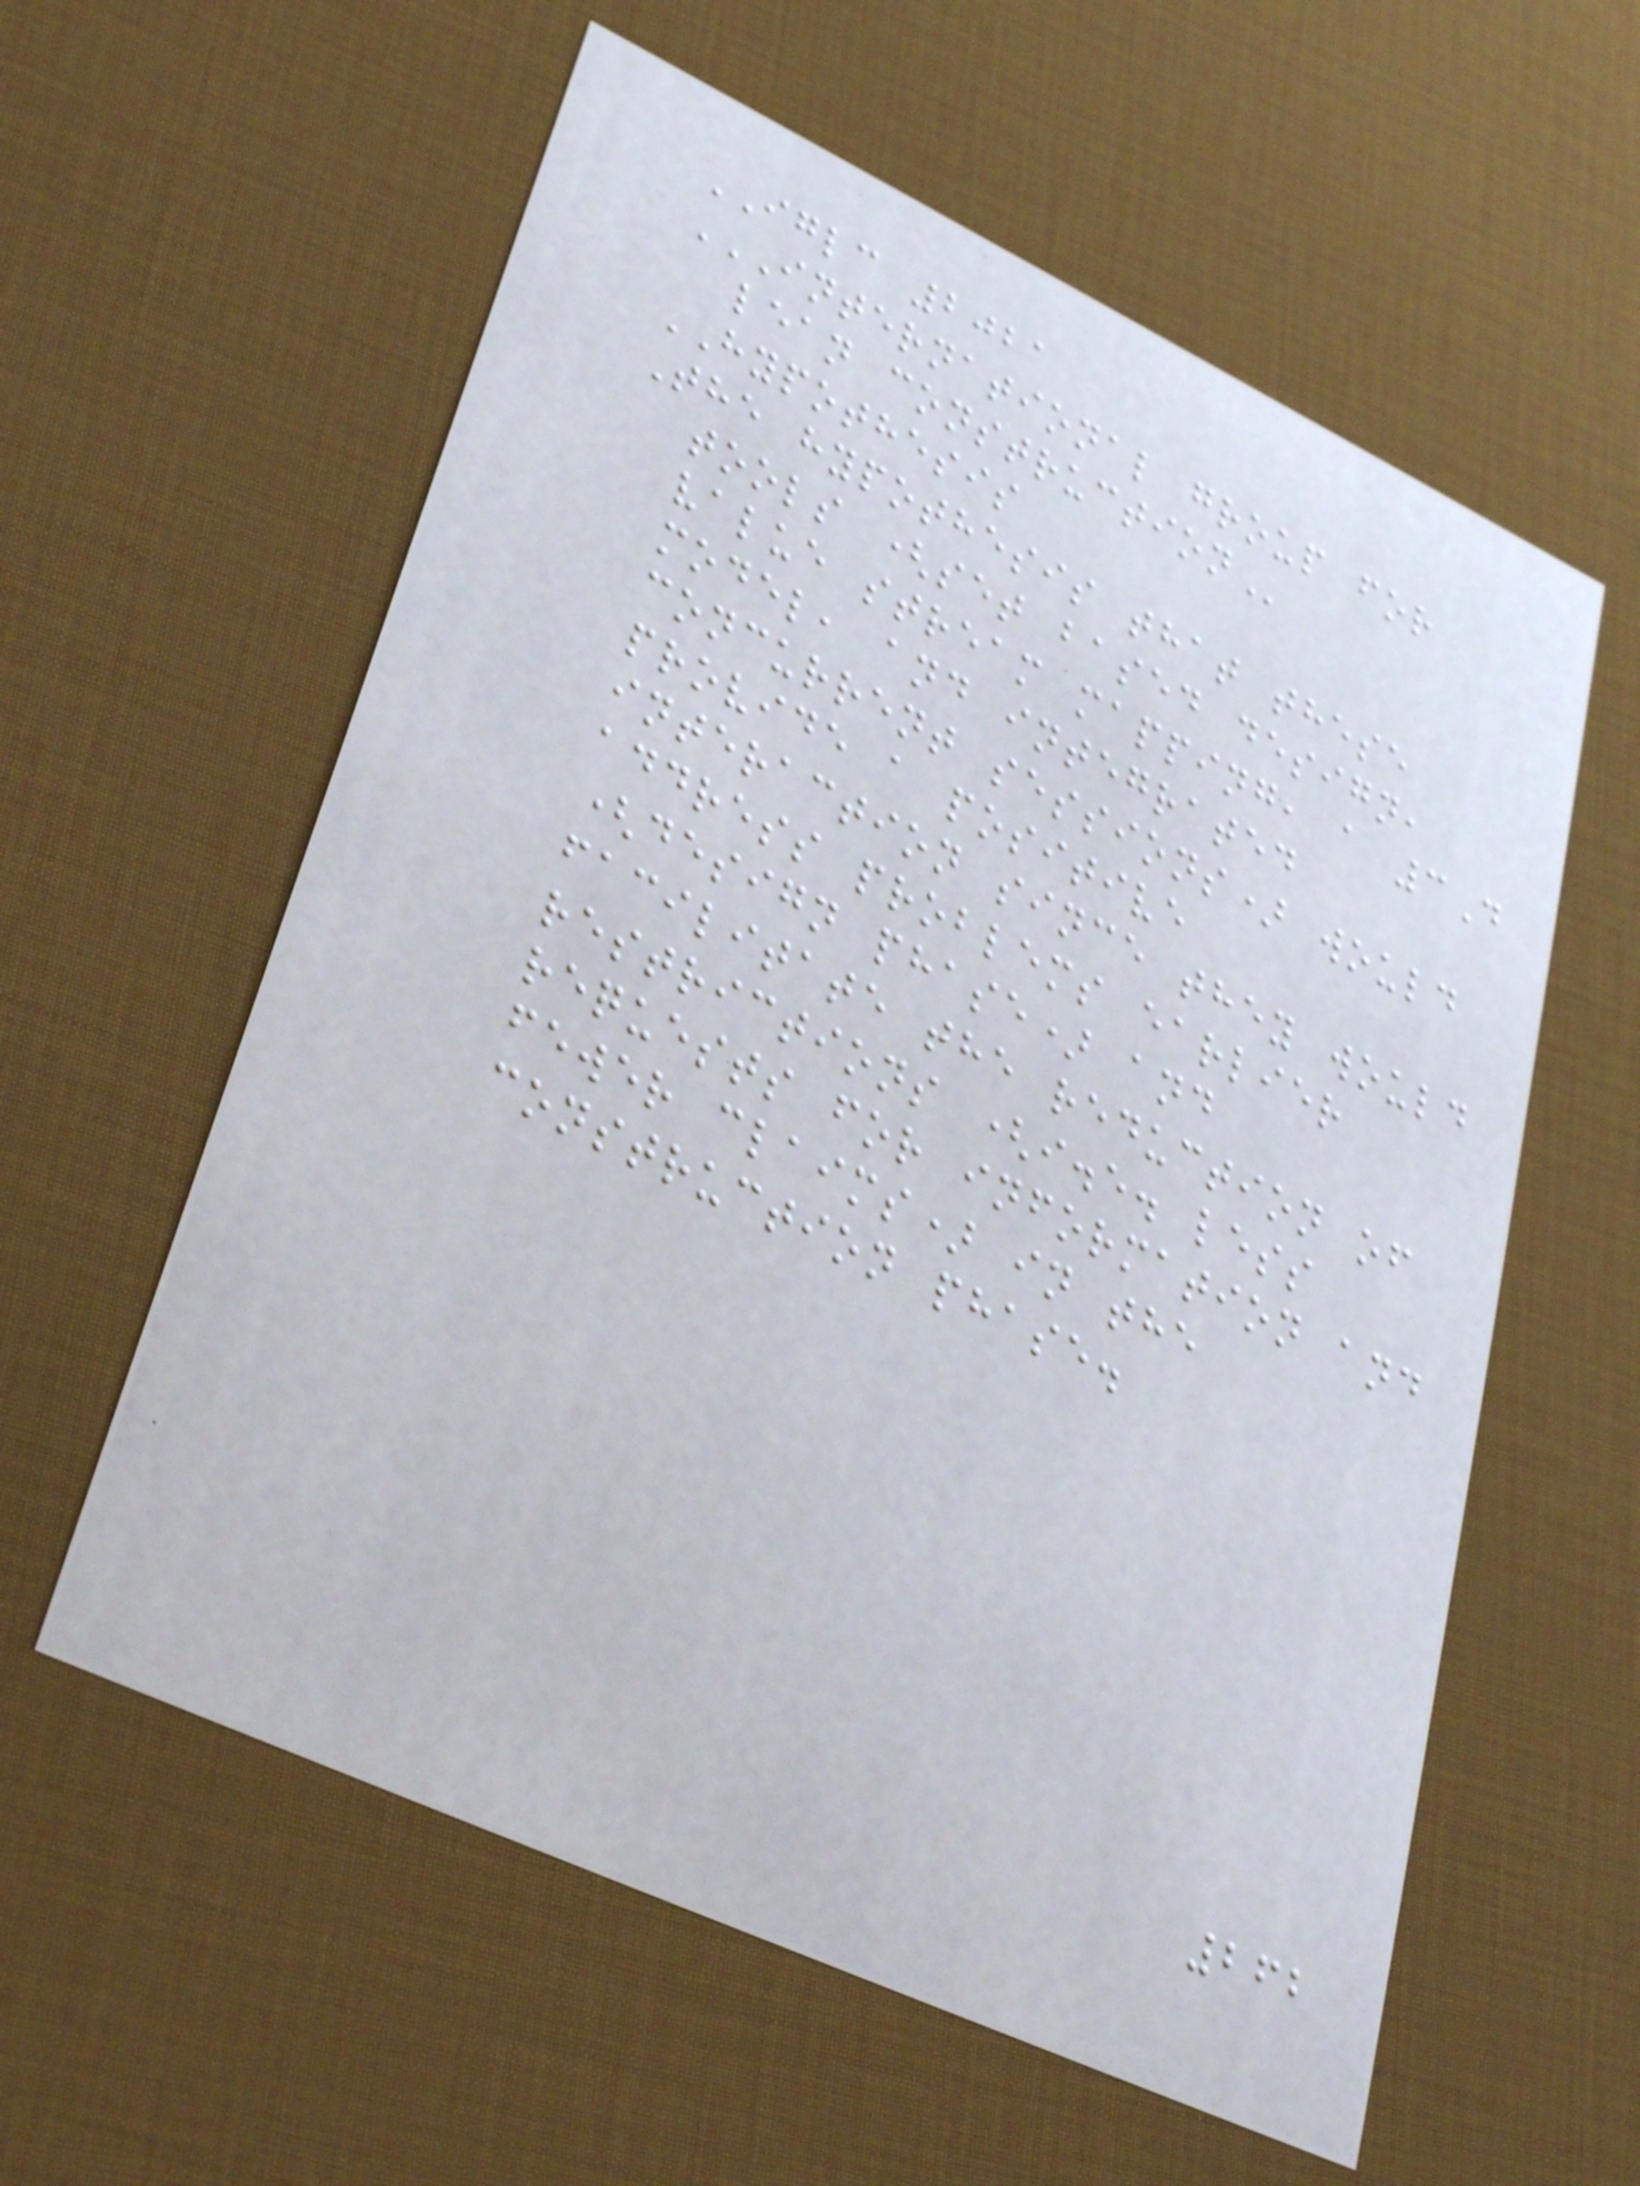IGLC 2021
INTERNATIONAL GROUP FOR
LEAN CONSTRUCTION
HYPOTHESIS
The hypothesis that these
tools (set based design,
value stream mapping, a 3D
model, and integrated
concurrent sessions) would
provide a positive
interaction since they would
address problems earlier
(design phase) and
facilitate the reduction of
restrictions (i.e. less
requests for information and
fewer claims) in the
construction phase.
262
